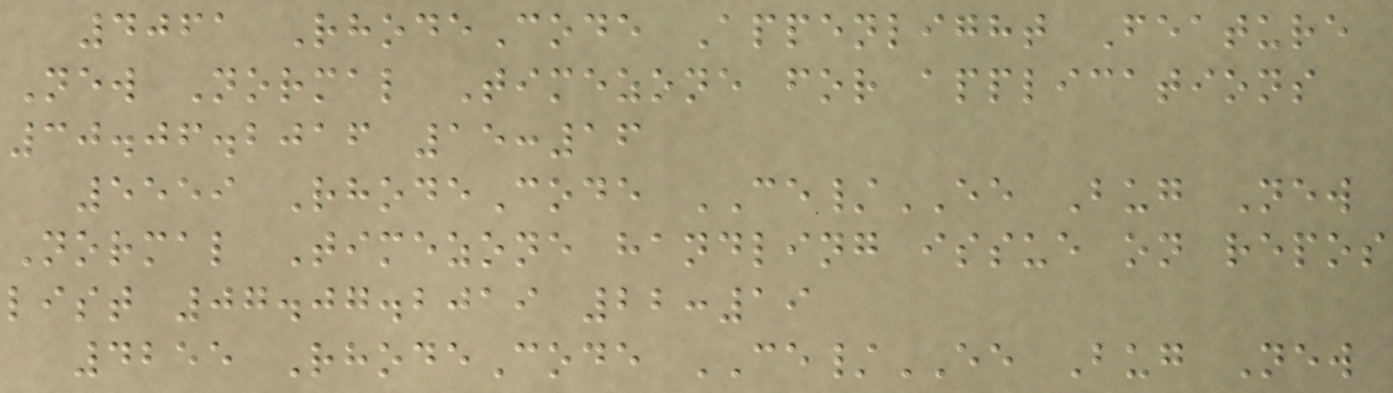4061 RhodeCode Appenlight Feature
New Normal Timezone for applications
30.06.2016 15:16
5559 RhodeCode CE/EE Bug New
Normal Timezone handling issue on repos
list 07.07.2019 22:19
4255 RhodeCode CE/EE Bug New
